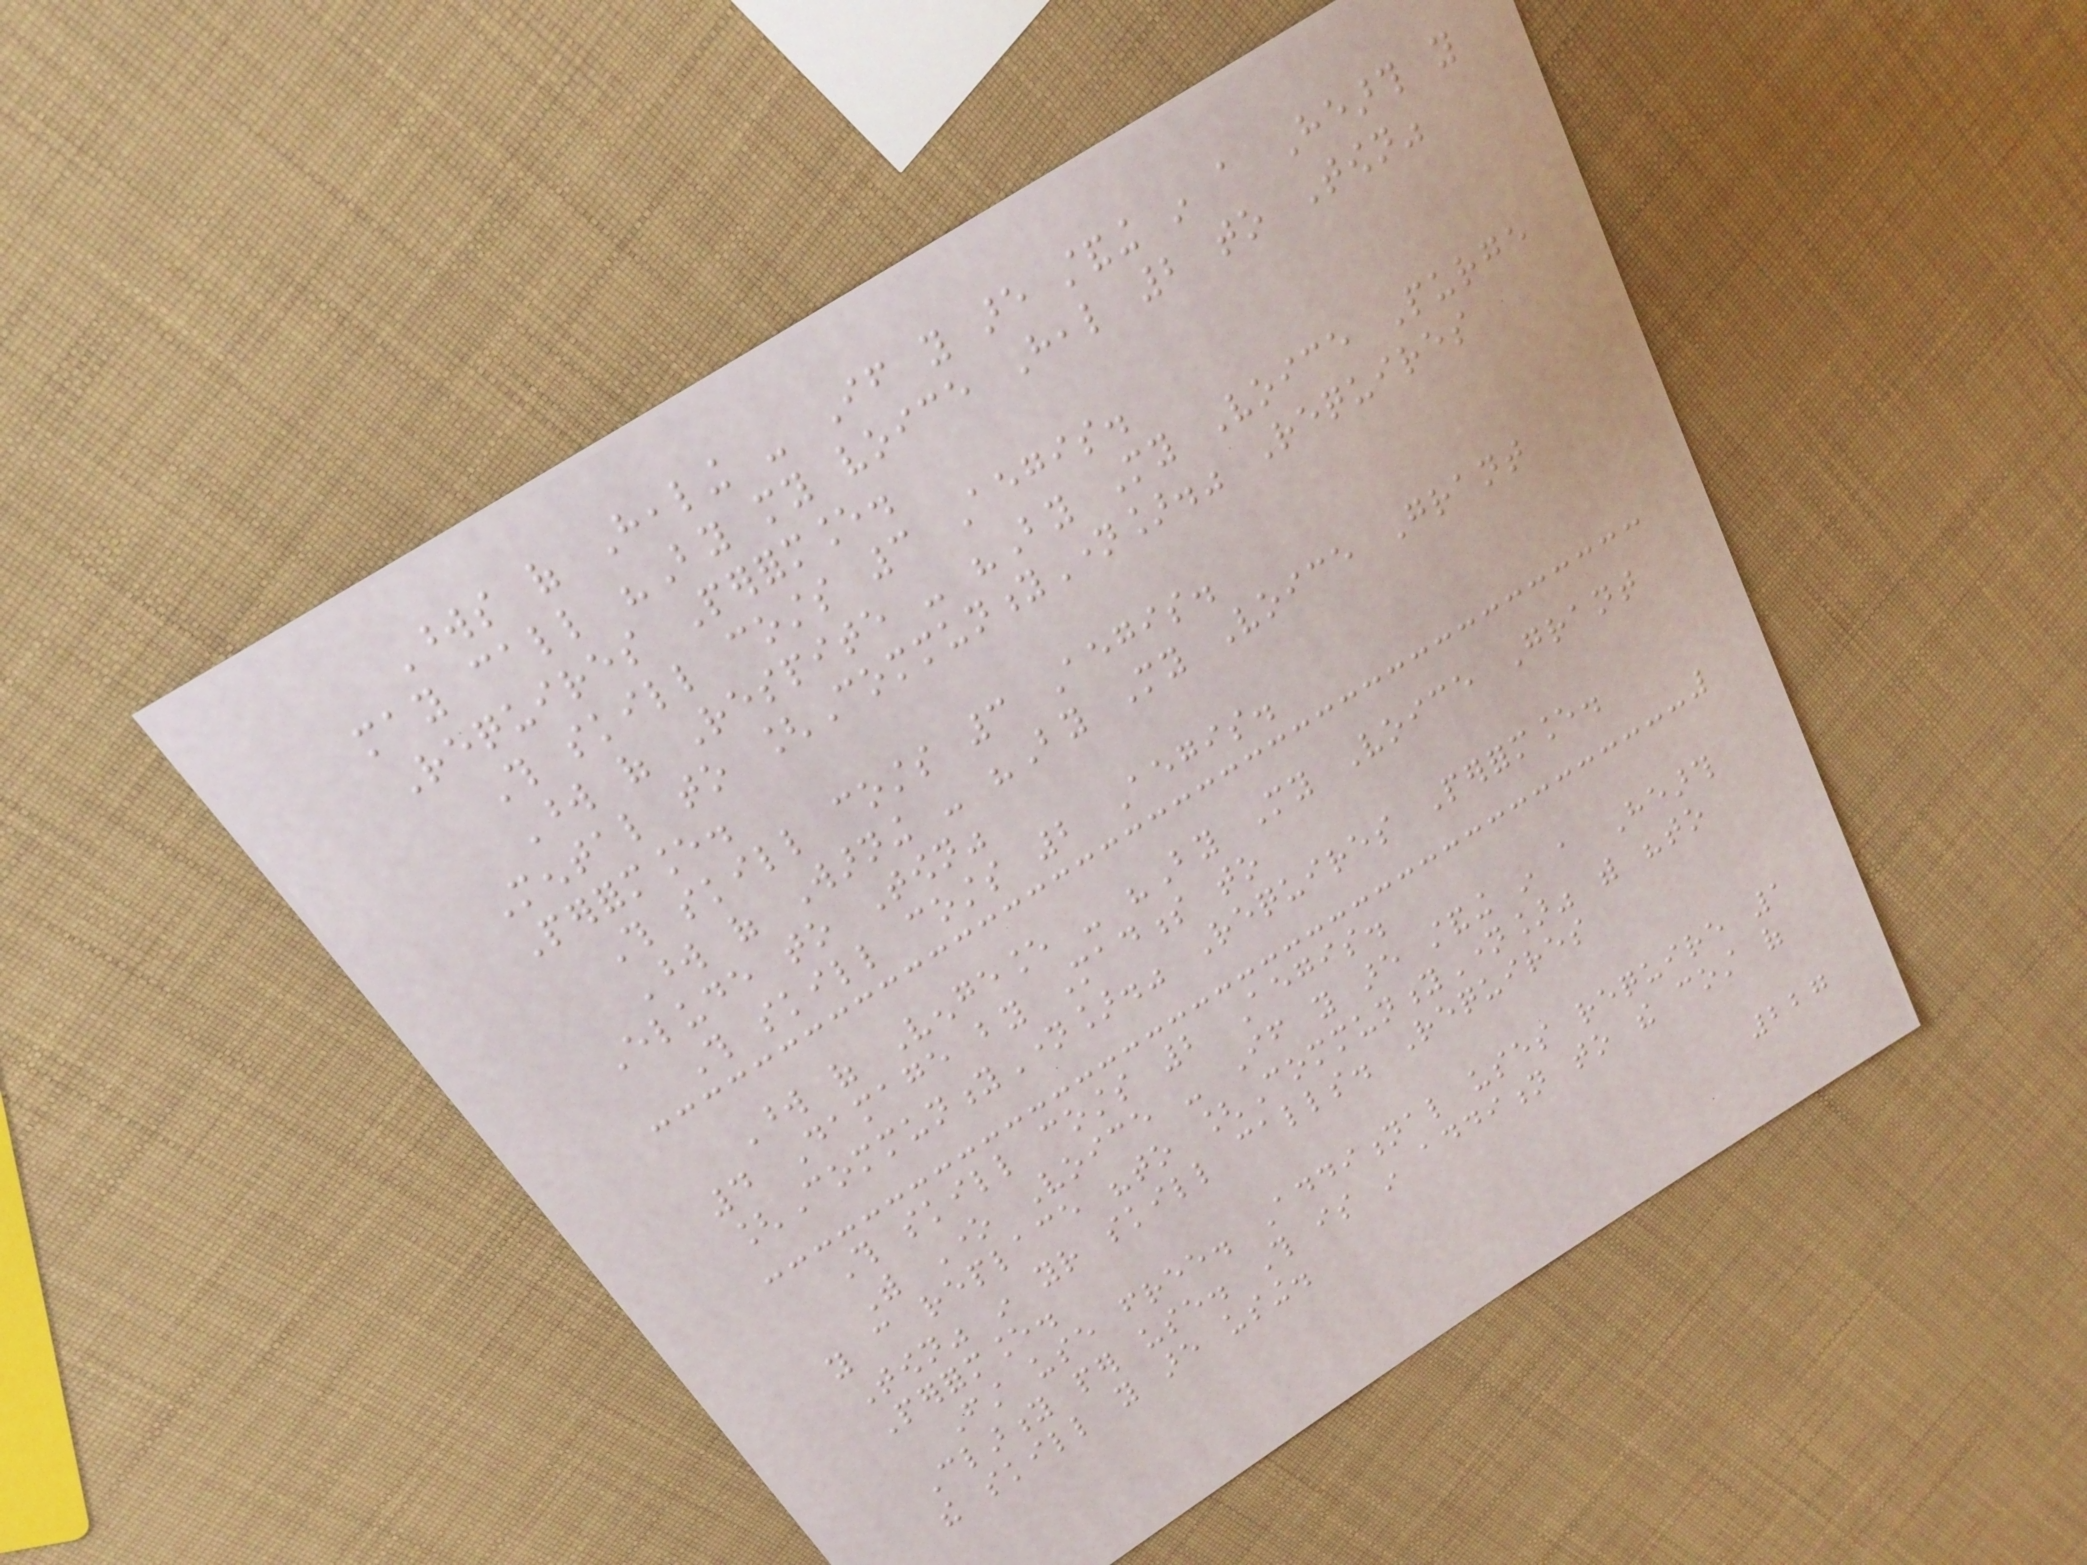Words of Healing - If you are standing in a Hearth you
may call "By my voice Heal 2 to Town"
Requires Performance.
This skill costs 3 Aegis.
Word of Respite - "By My Voice Purge
Mental to [CommunityName]." Requires
Performance.
This skill costs 3 Aegis.
Word of Warning - "By My Voice Grant
Elude to Town"
This skill costs 2 Aegis.
Word of Vengeance - "By My Voice Grant
4 Damage by Madness to
[CommunityName]." Requires Performance.
This skill costs 2 Aegis.
With One Voice - If you are standing in a Hearth
you can replace "to [CommunityName]" with "to
Town" in your skill calls. Requires
Performance.
First use free. Additional uses require 1
Clarity per use. This is in addition to the cost of
the skill you are using.
227
